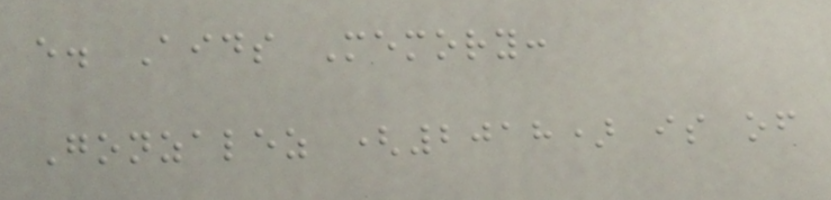e. Aids Memory:
Gonzalez (2018) is of
